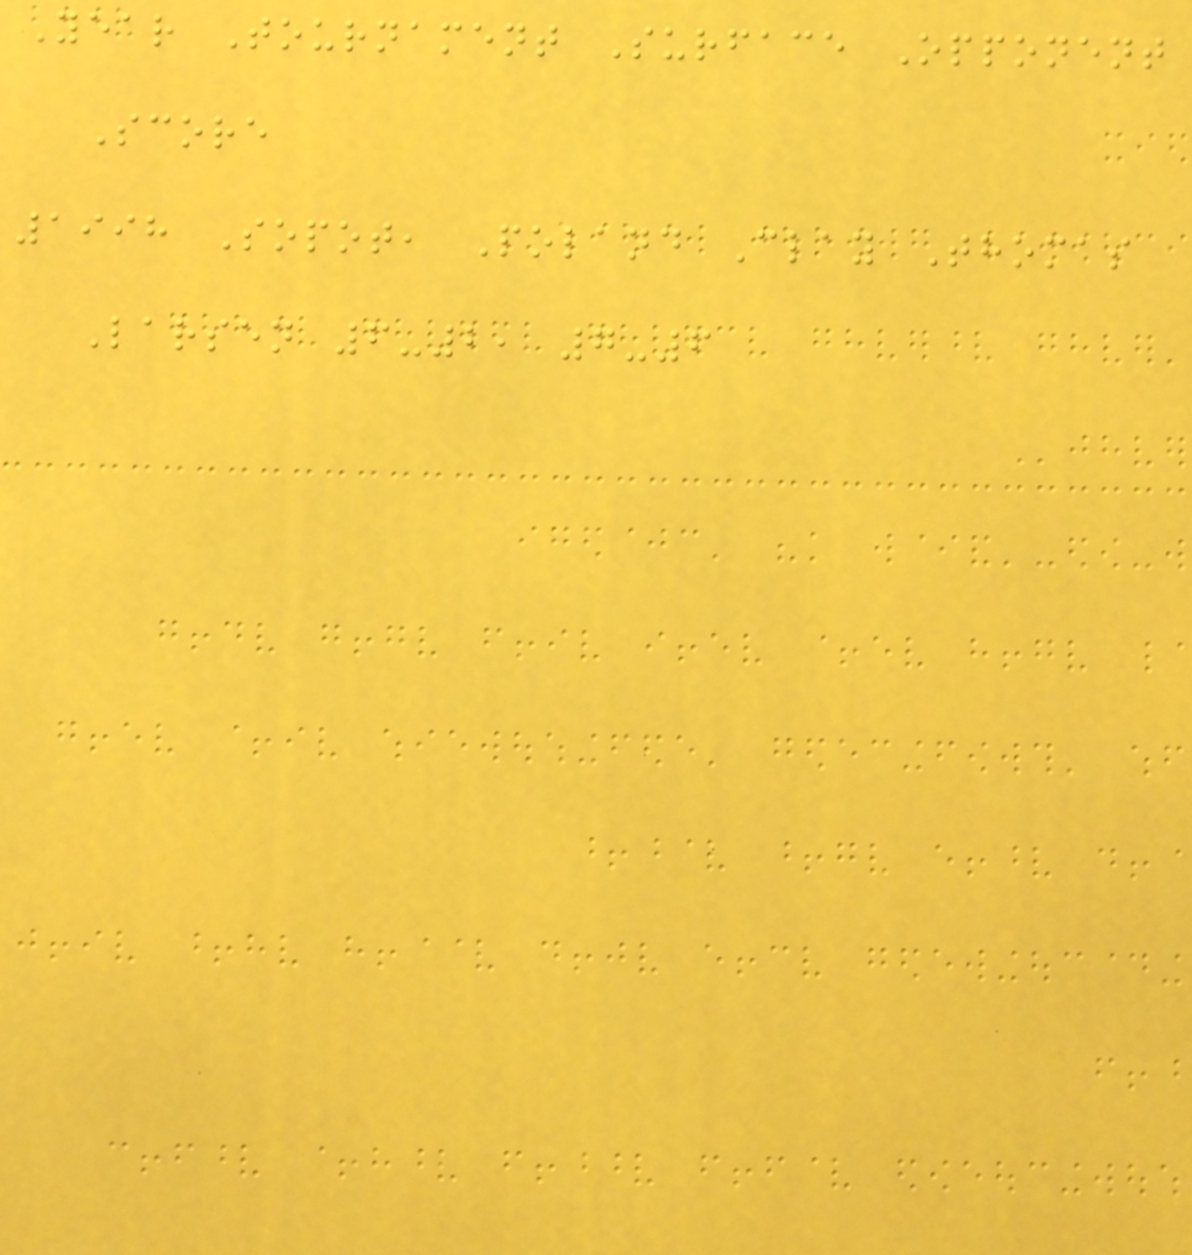Year Tournament Surface Opponent
Score
1998 Sopot, Poland Clay Thomas
Larsen 6-2, 7-6
